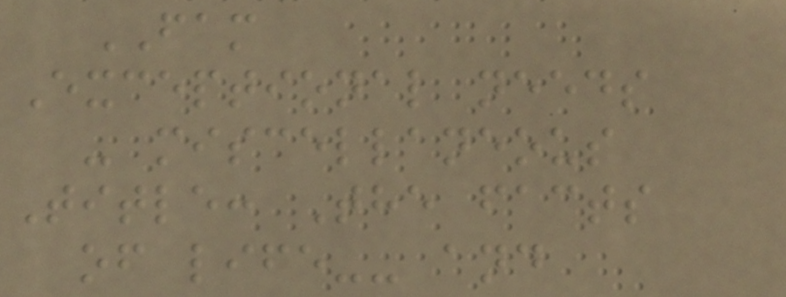FAM
Exceptional needs
- miscellaneous
Title: The facts
of life-- and
